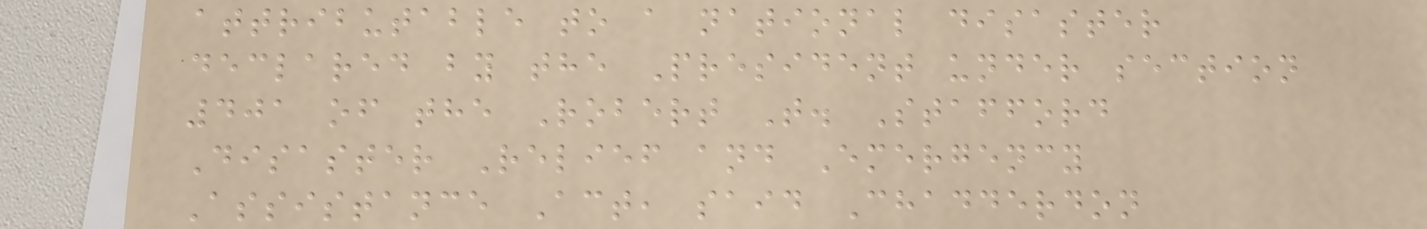attributable to a national disaster
declared by the President under section
401 of the Robert T. Stafford
Disaster Relief and Emergency
Assistance Act, said Chadderdon
